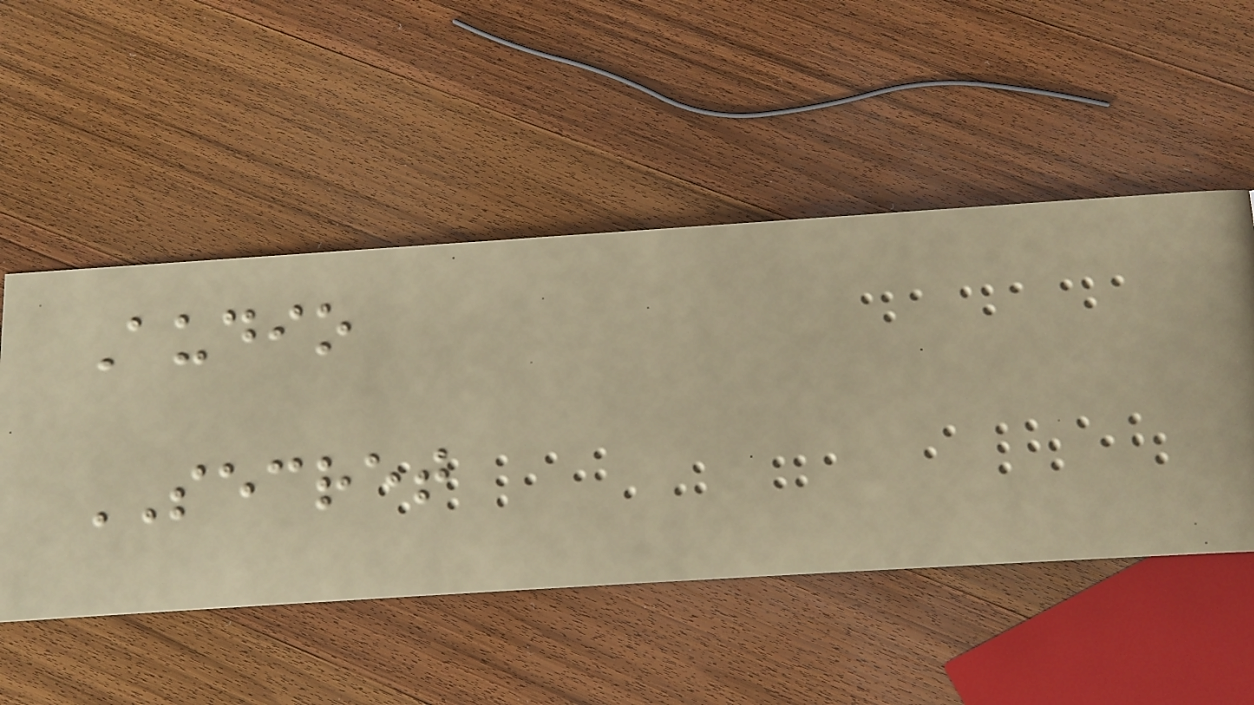Audio
SECRET
